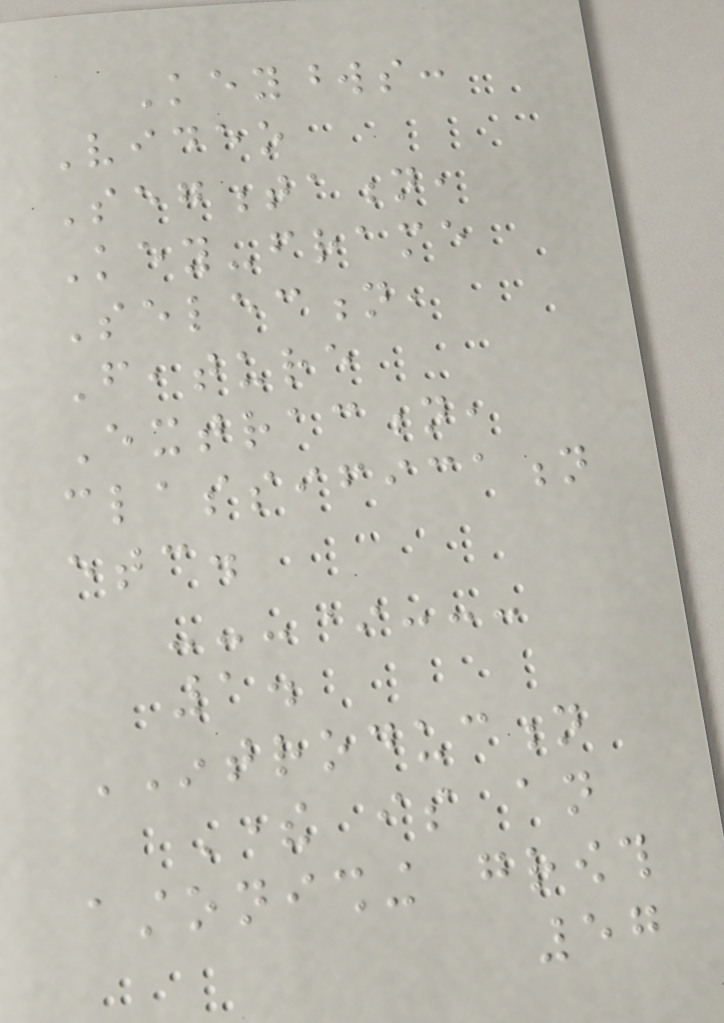Keywords:
Video
Segmentation,
Key-frame
Selection,
Feature
Extraction,
classification
etc.
---*---
1.
INTRODUCTION
There is an
astonishing growth
57
